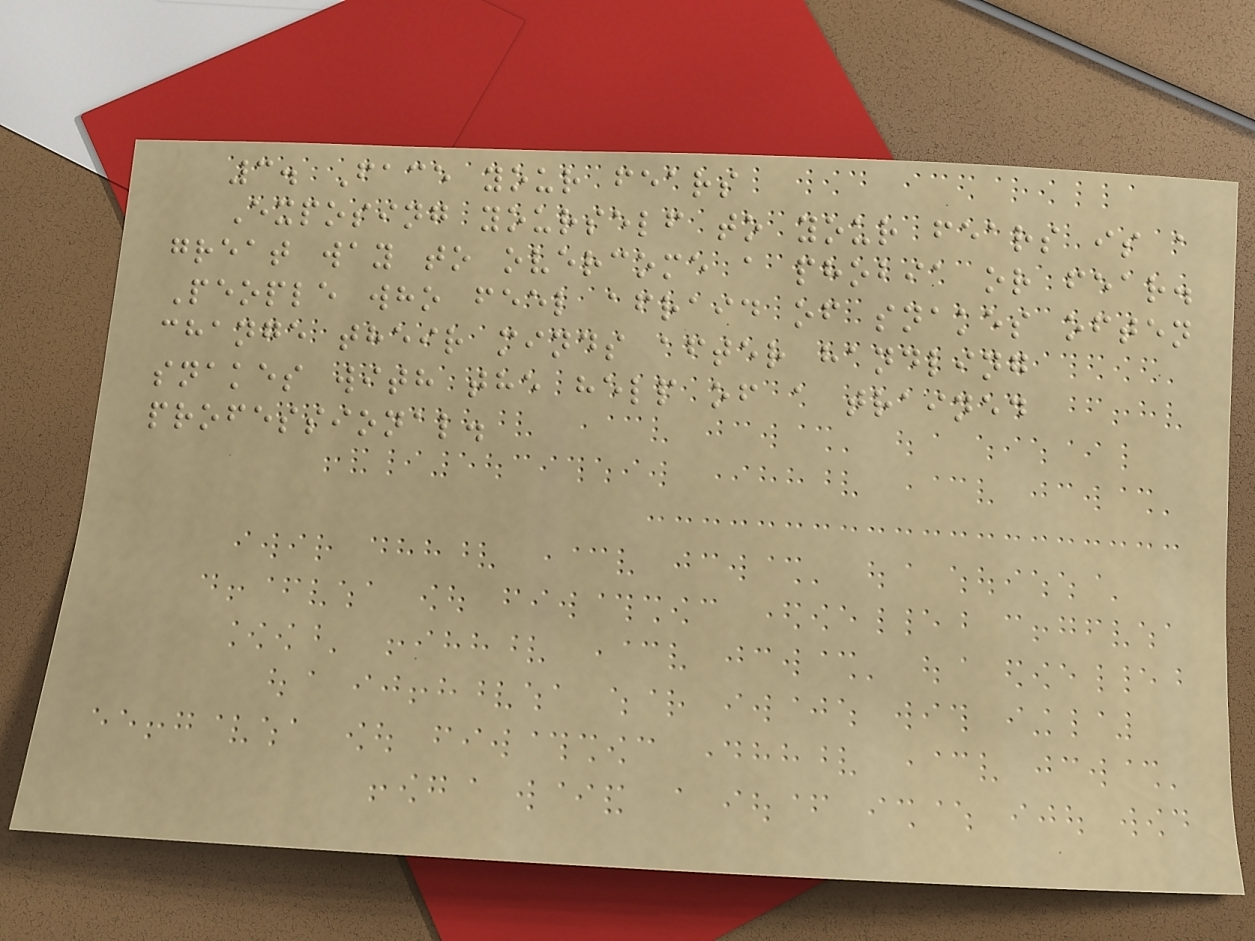3. Face your fears
Exposing yourself to your fears is a
great way to overcome a phobia or fear.
People who feel afraid of snakes often
change their minds after handling
snakes with the help of a trained
professional.
